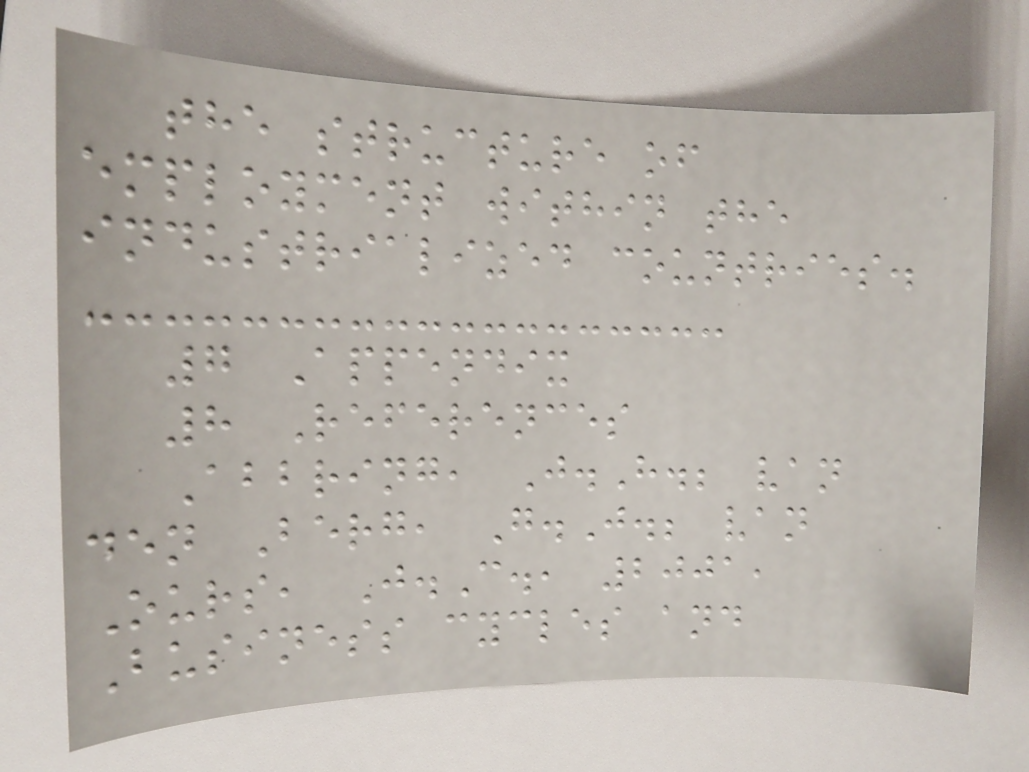the structure of
employment within the
industrialized countries.
7 Appendix
8 References
Abbring, J.H.; van
den Berg, G.J.; van
Ours, J.C., 2001,
Business cycles and
